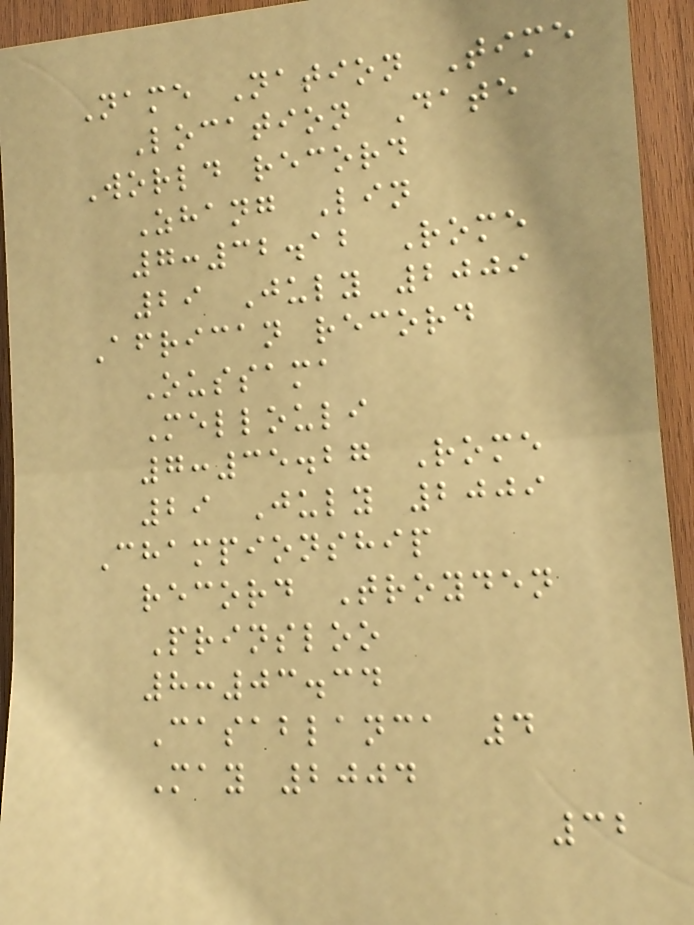Name Nation Time
Location Date
World record
Zhang Lin
7:32.12 Rome
29 July 2009
African record
Oussama
Mellouli
7:35.27 Rome
29 July 2009
Championship
record Troyden
Prinsloo
8:03.34
Casablanca 4
May 2004
32
